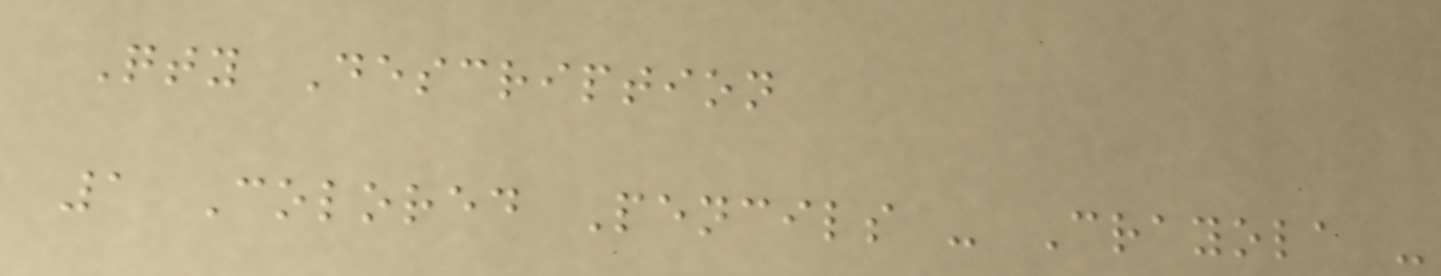Qty Description
1 Colored Pencils - Crayola -
